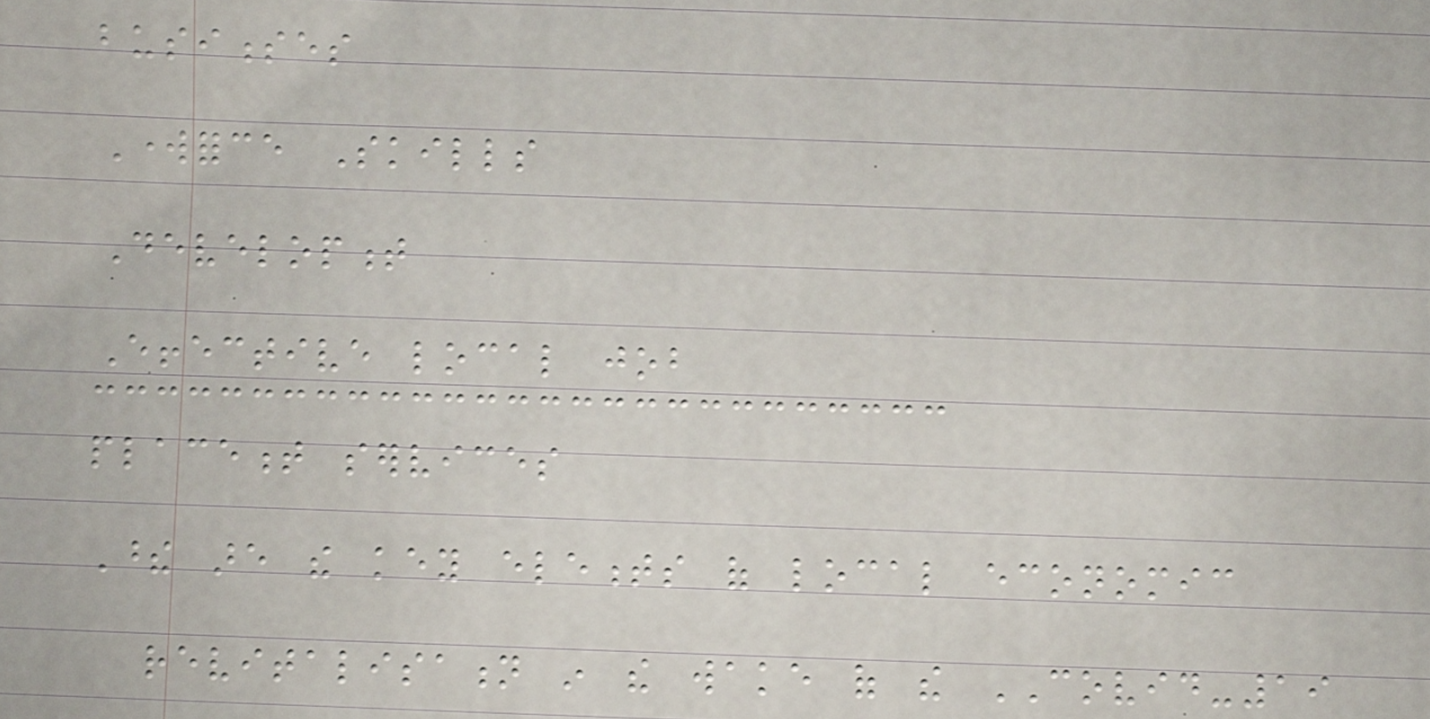businesses
Workforce Skills
Development
Effective local job
placement services
These are the key elements of local economic
revitalisation in the wake of the COVID-19
